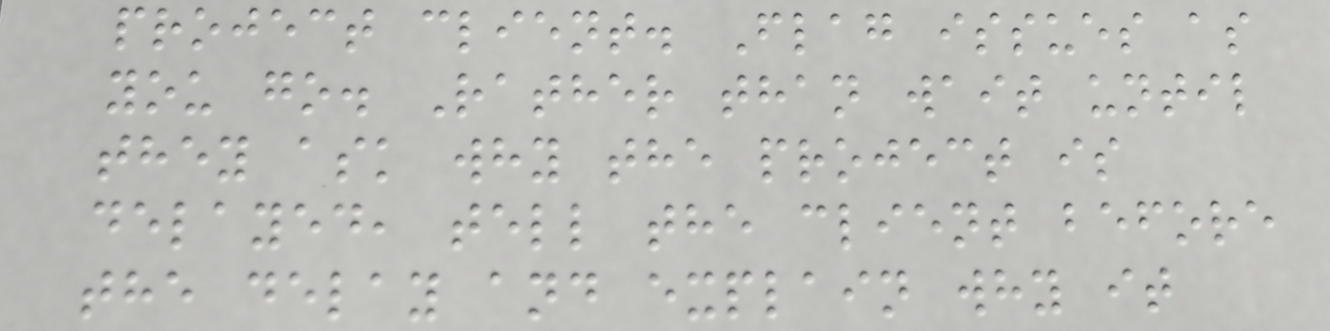project client. Flag issues as
you go. Rather than wait until
they ask why the project is
delayed, tell the client before
the delay and explain why it
